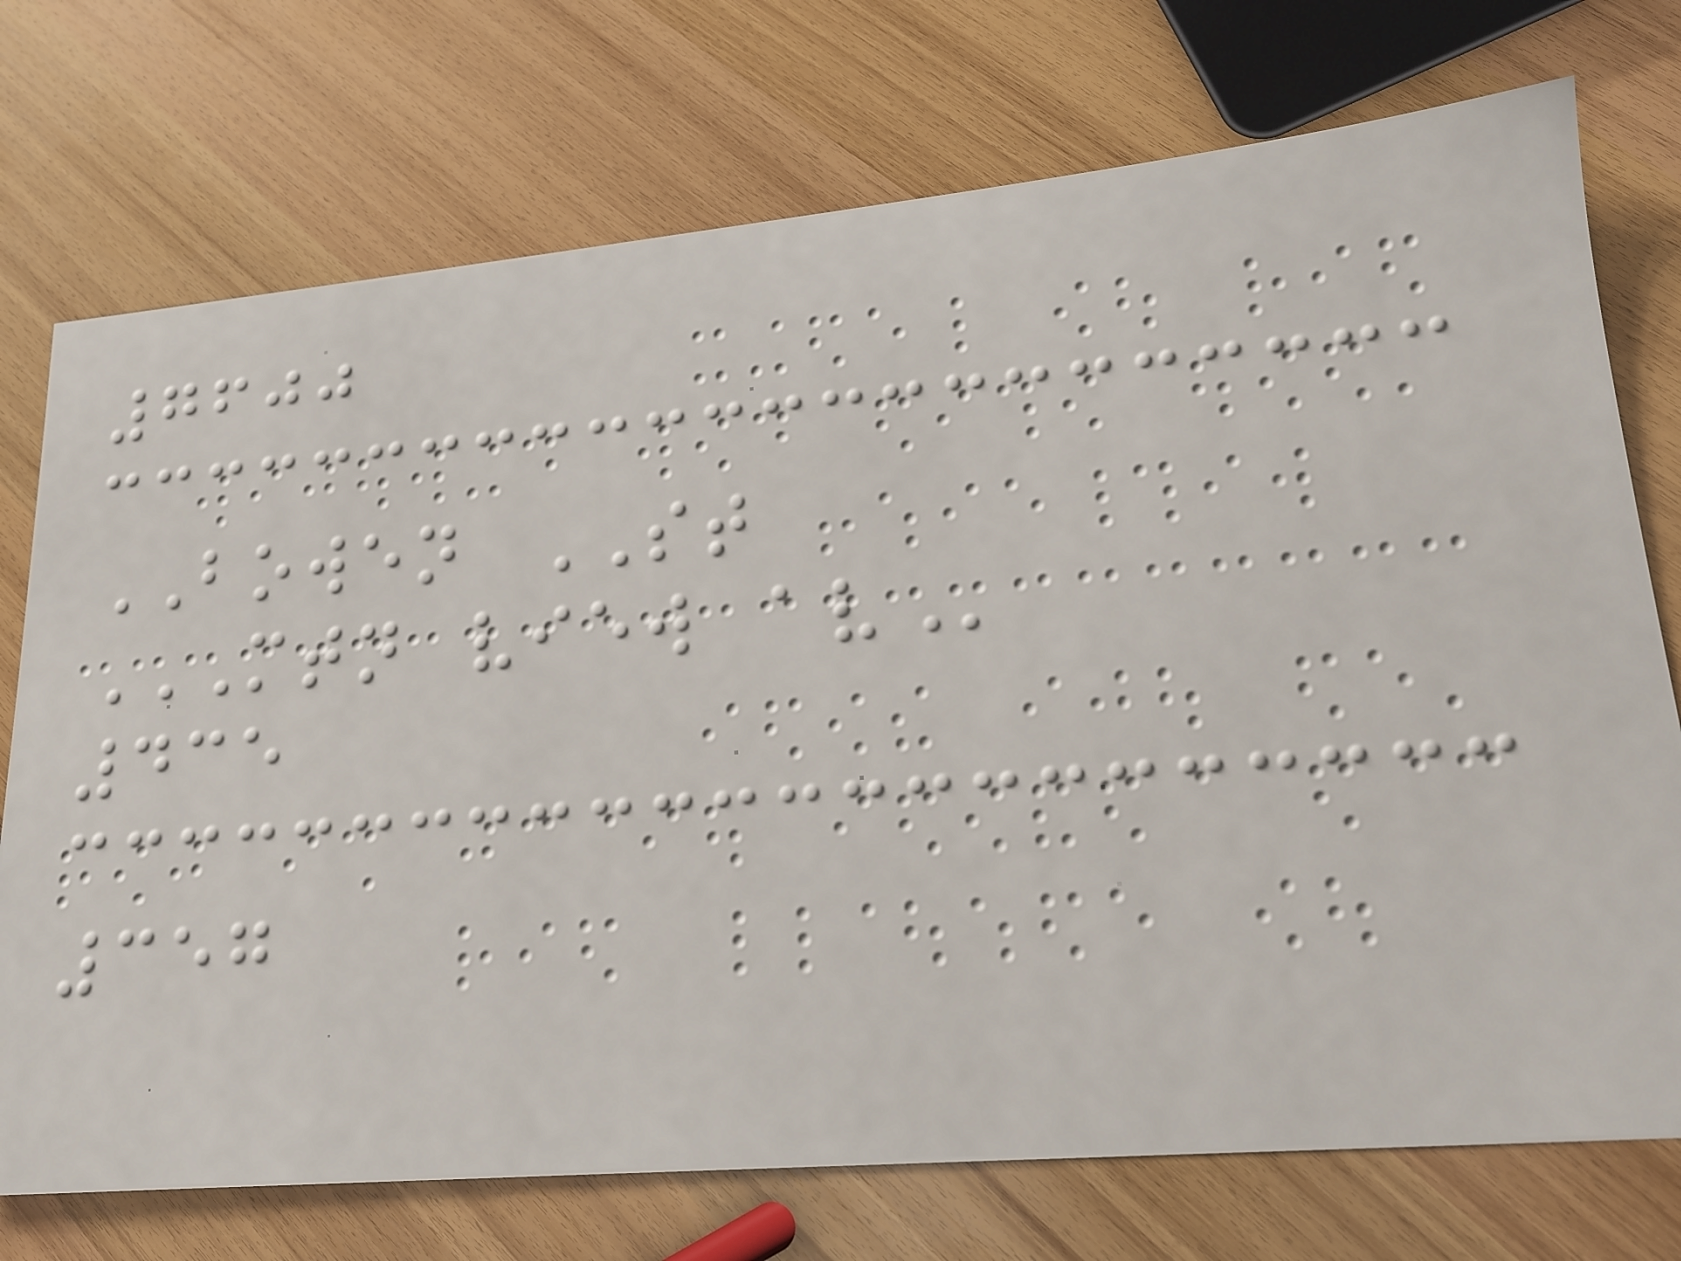7600
BOWEN ST
MTN VIEW AV
435
357
